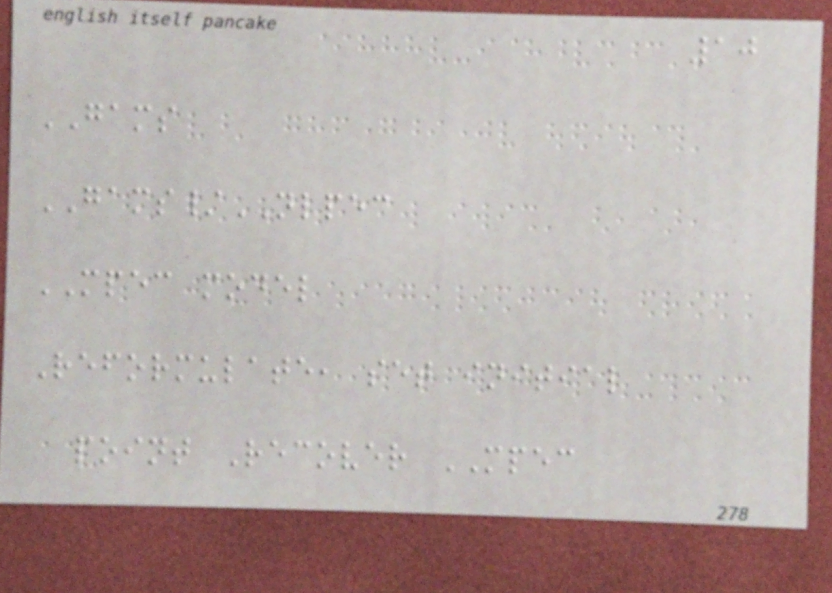10
GAMS
GAMS/NLPEC
MPEC model
Reformulate, set initial
point Recover MPEC
